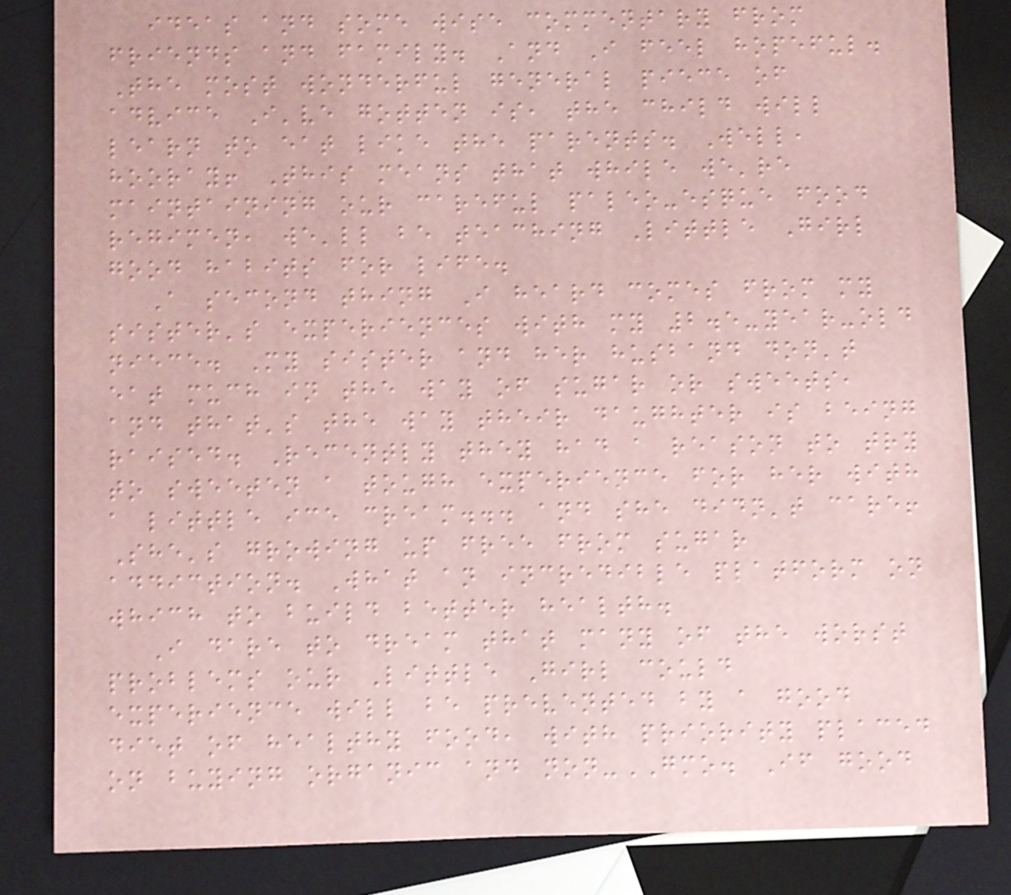ideas and some wise commentary from
friends and family. And I feel hopeful.
The most wonderful general piece of
advice I've gotten is, the child will
learn to eat like the parents. Well,
hooray! This means that while we're
maintaining our careful paleo-esque food
regimen, we'll be teaching Little Girl
good habits for life.
A second thing I heard comes from my
sister's experiences with my 2.5-year-old
niece. My sister and her husband don't
eat much in the way of sugar or sweets,
and that's the way their daughter is being
raised. Recently they had a reason to try
to sweeten a tough experience for her with
a little ice cream... and she didn't care!
She's growing up free from sugar
addiction. What an incredible platform on
which to build better health.
I dare to dream that many of the worst
problems our Little Girl could
experience will be prevented by a good
diet of healthy food, with priority placed
on buying organic and non-GMO. If good
